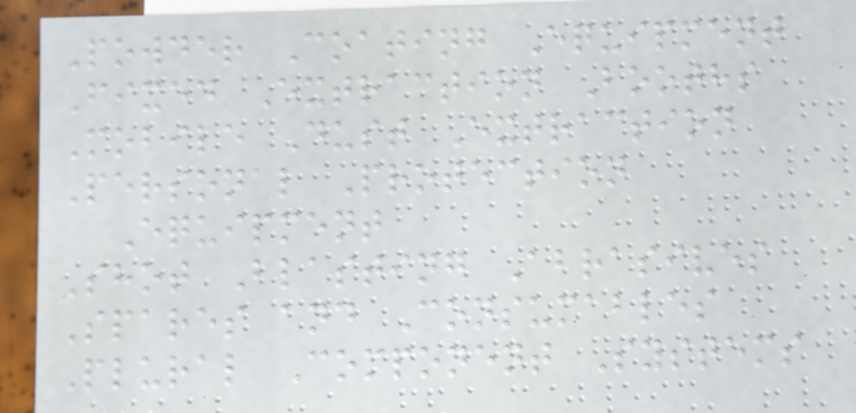Powder Coating Equipment
Fixed Extraction Booths
Mobile Dust Extraction
Personal Protection
Equipment
Shot Blasting Abrasives
Spares and Consumables
Plural Component Systems
